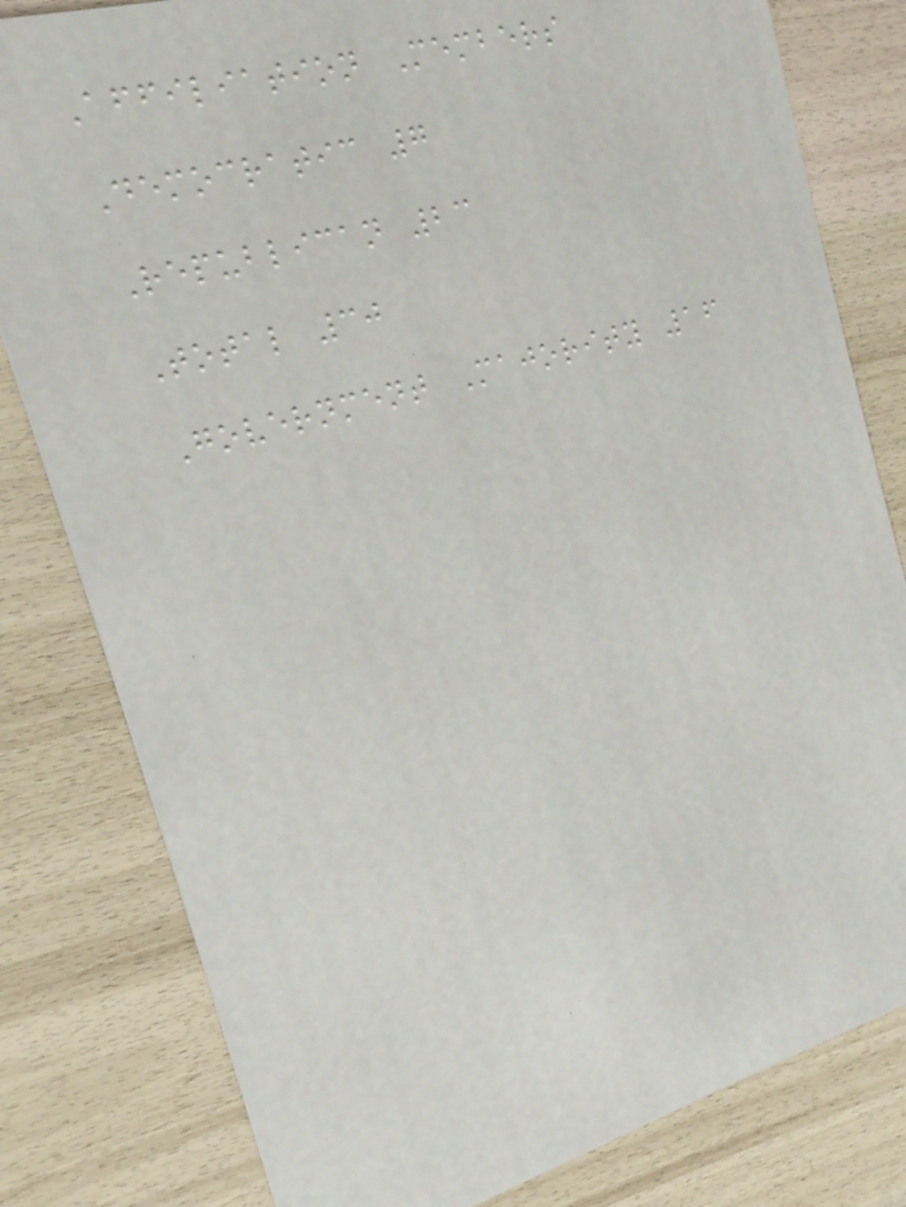Affiliation Members
Democratic 7
Republican 23
Total 30
Government Majority 16
